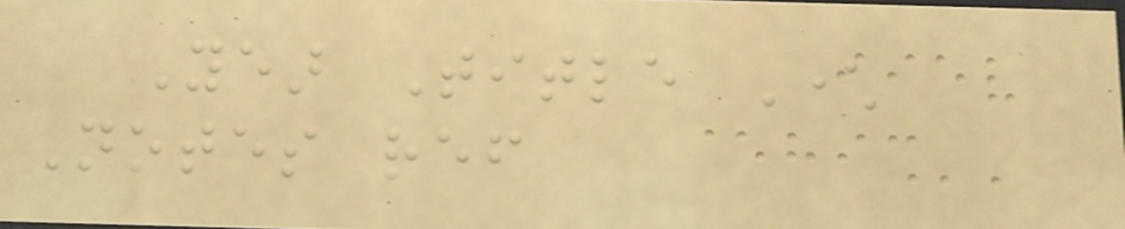Year Title Character
Notes ref
